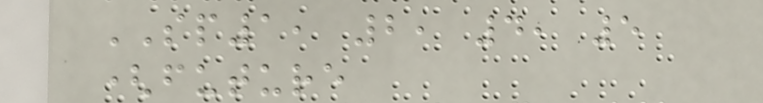SP1, 2, 4, 5
(future
